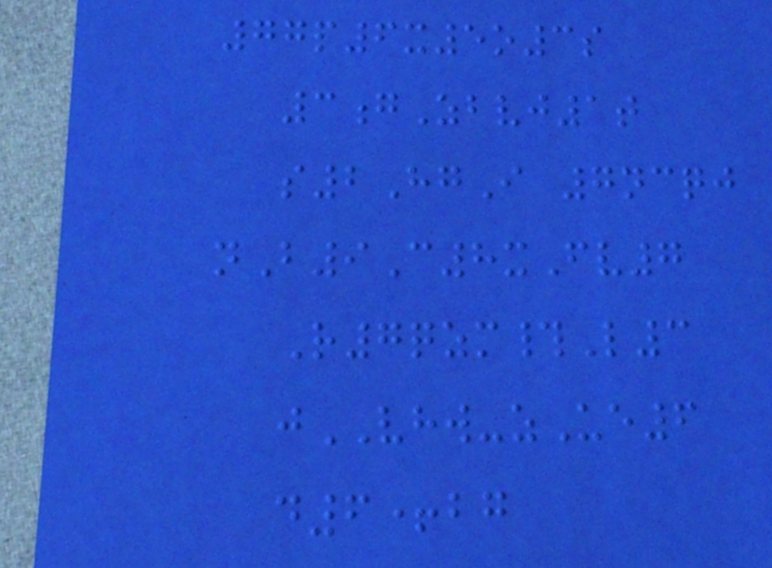77p6x5o3s
3gZbvj1t
s2HgI 7ncqj
nB9C8xFv7
R7qzm#L3
jVHW-zUe6
d6+bg
